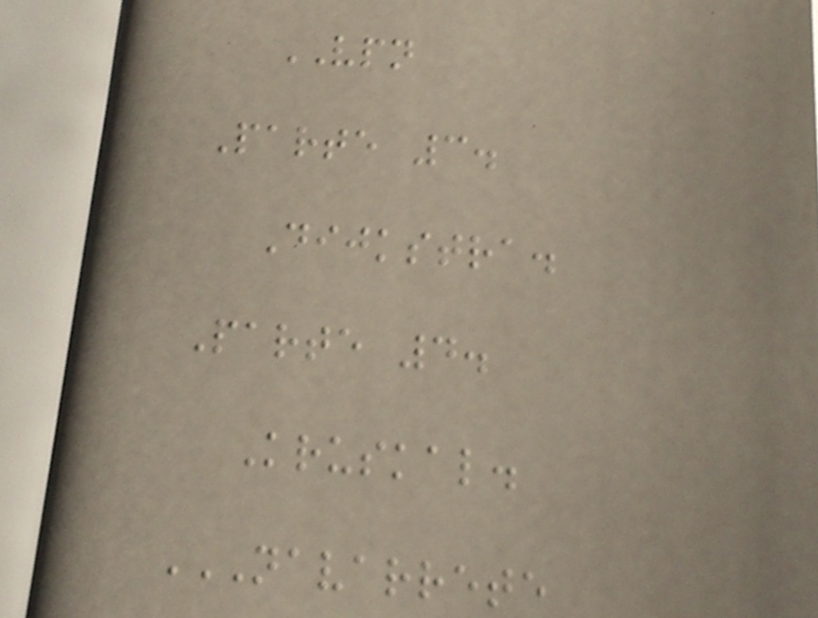VPN
Parte 3.
Dijkstra.
Parte 4.
Kruskal.
NAVARRETE
